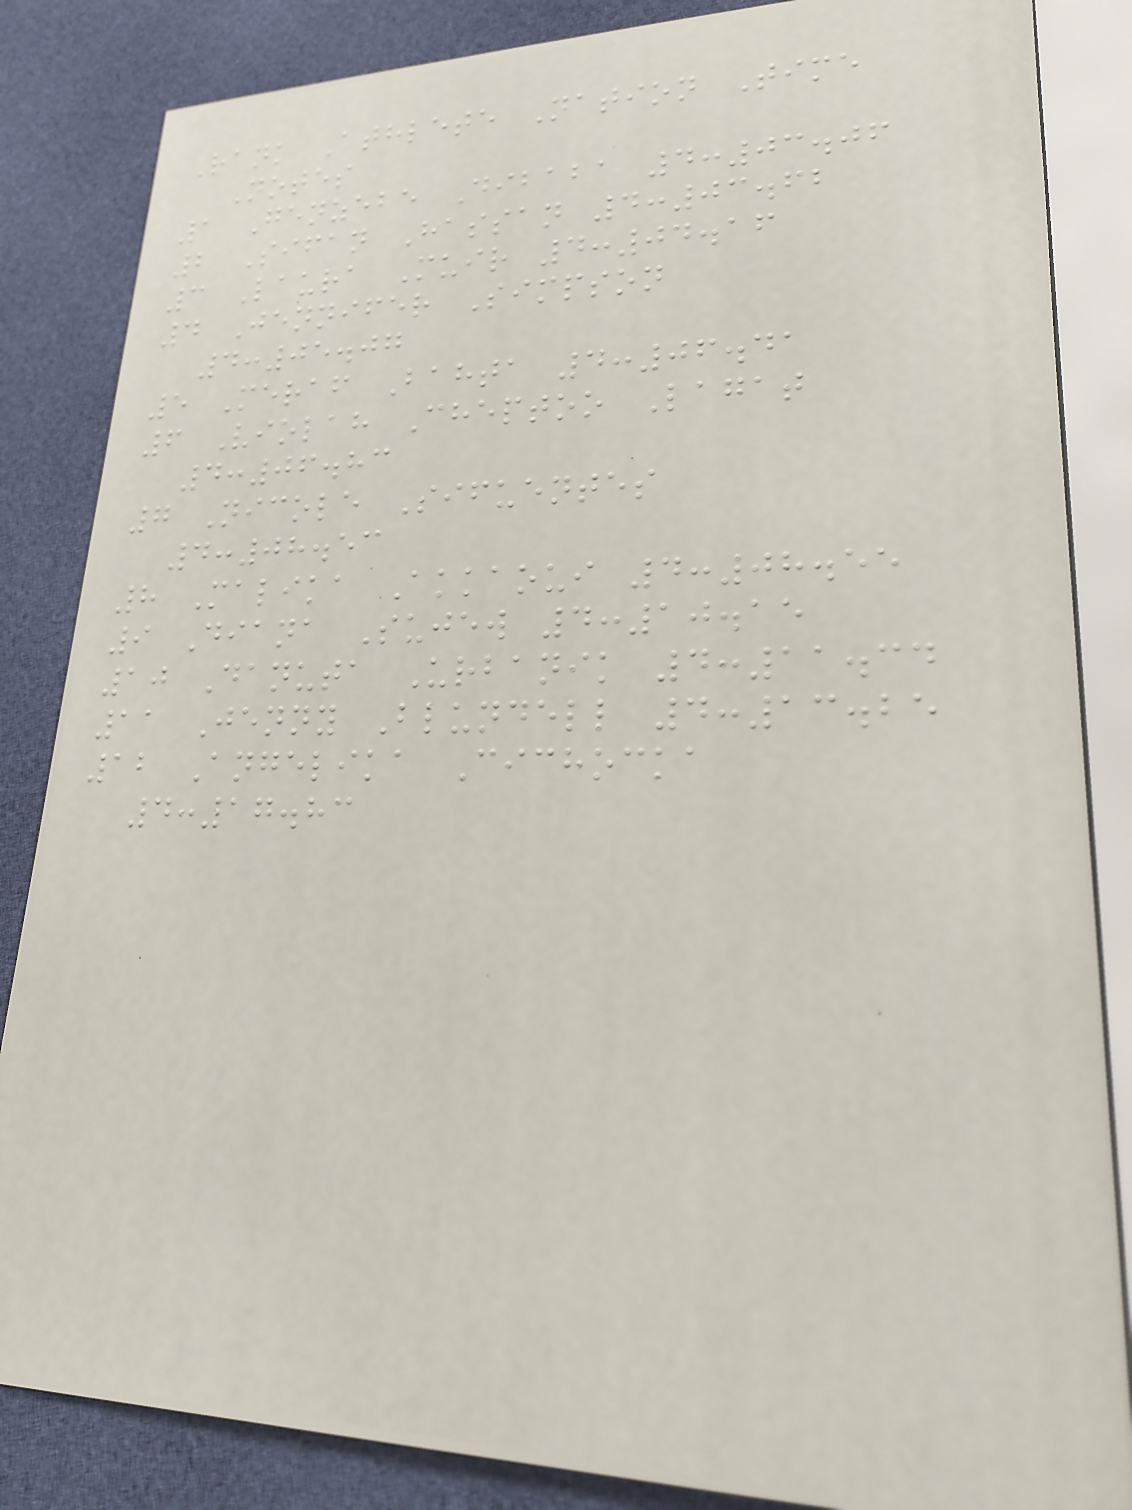Rank Athlete Nation Time
Notes
1 Genzebe Dibaba 4:03.06
2 Sifan Hassan 4:03.62
3 Laura Muir 4:04.16
4 Jennifer Simpson
4:05.07
5 Meraf Bahta 4:06.41
6 Violah Cheptoo Lagat
4:06.83
7 Nicole Sifuentes
4:08.53
8 Malika Akkaoui 4:08.55
9 Diana Sujew 4:10.15
10 Danuta Urbanik 4:11.34
11 Jenny Blundell 4:13.25
12 Angelika Cichocka
4:17.83
